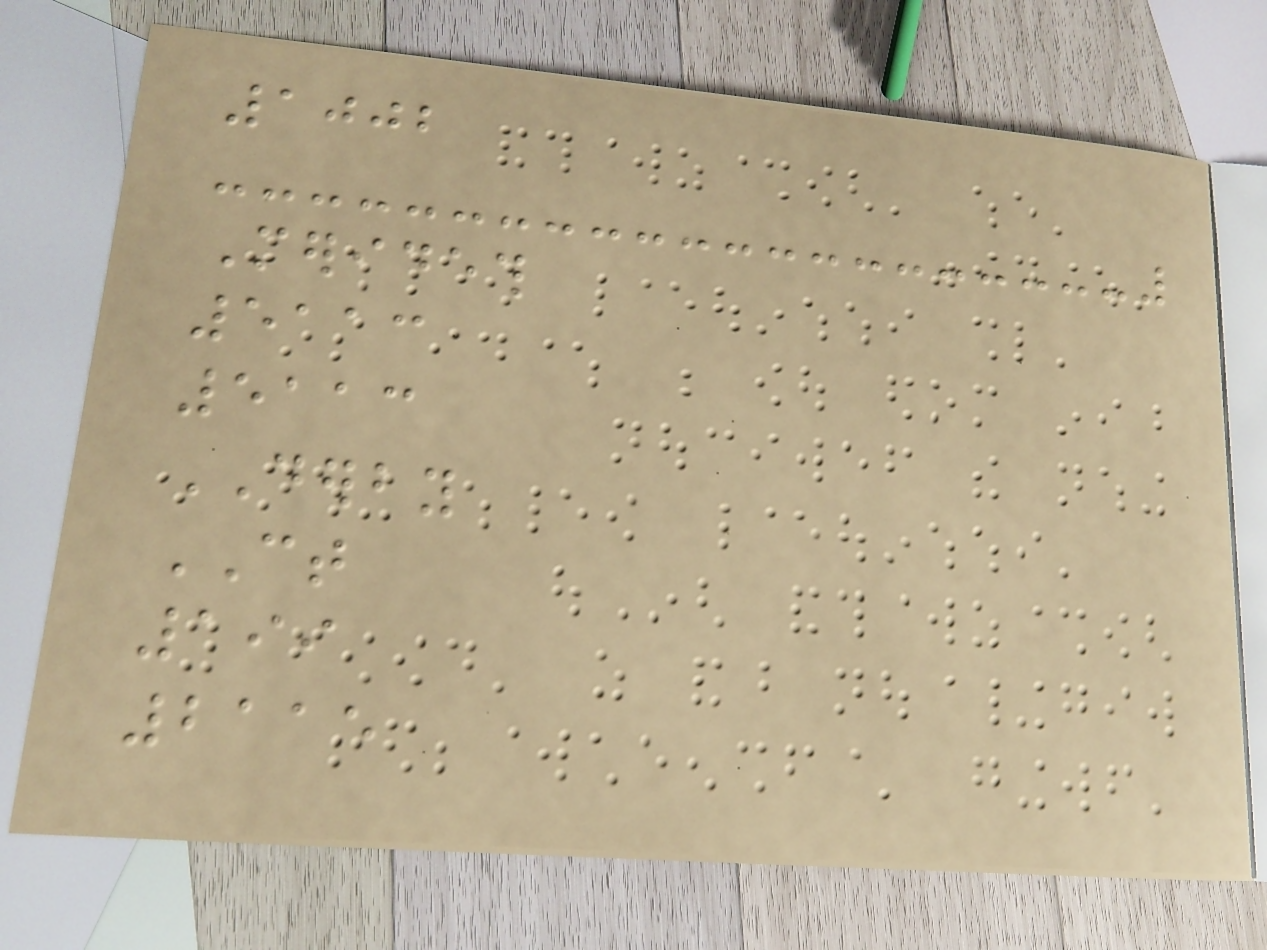1002
Merideth
5113
5113
DERBY
CT
199
2115
